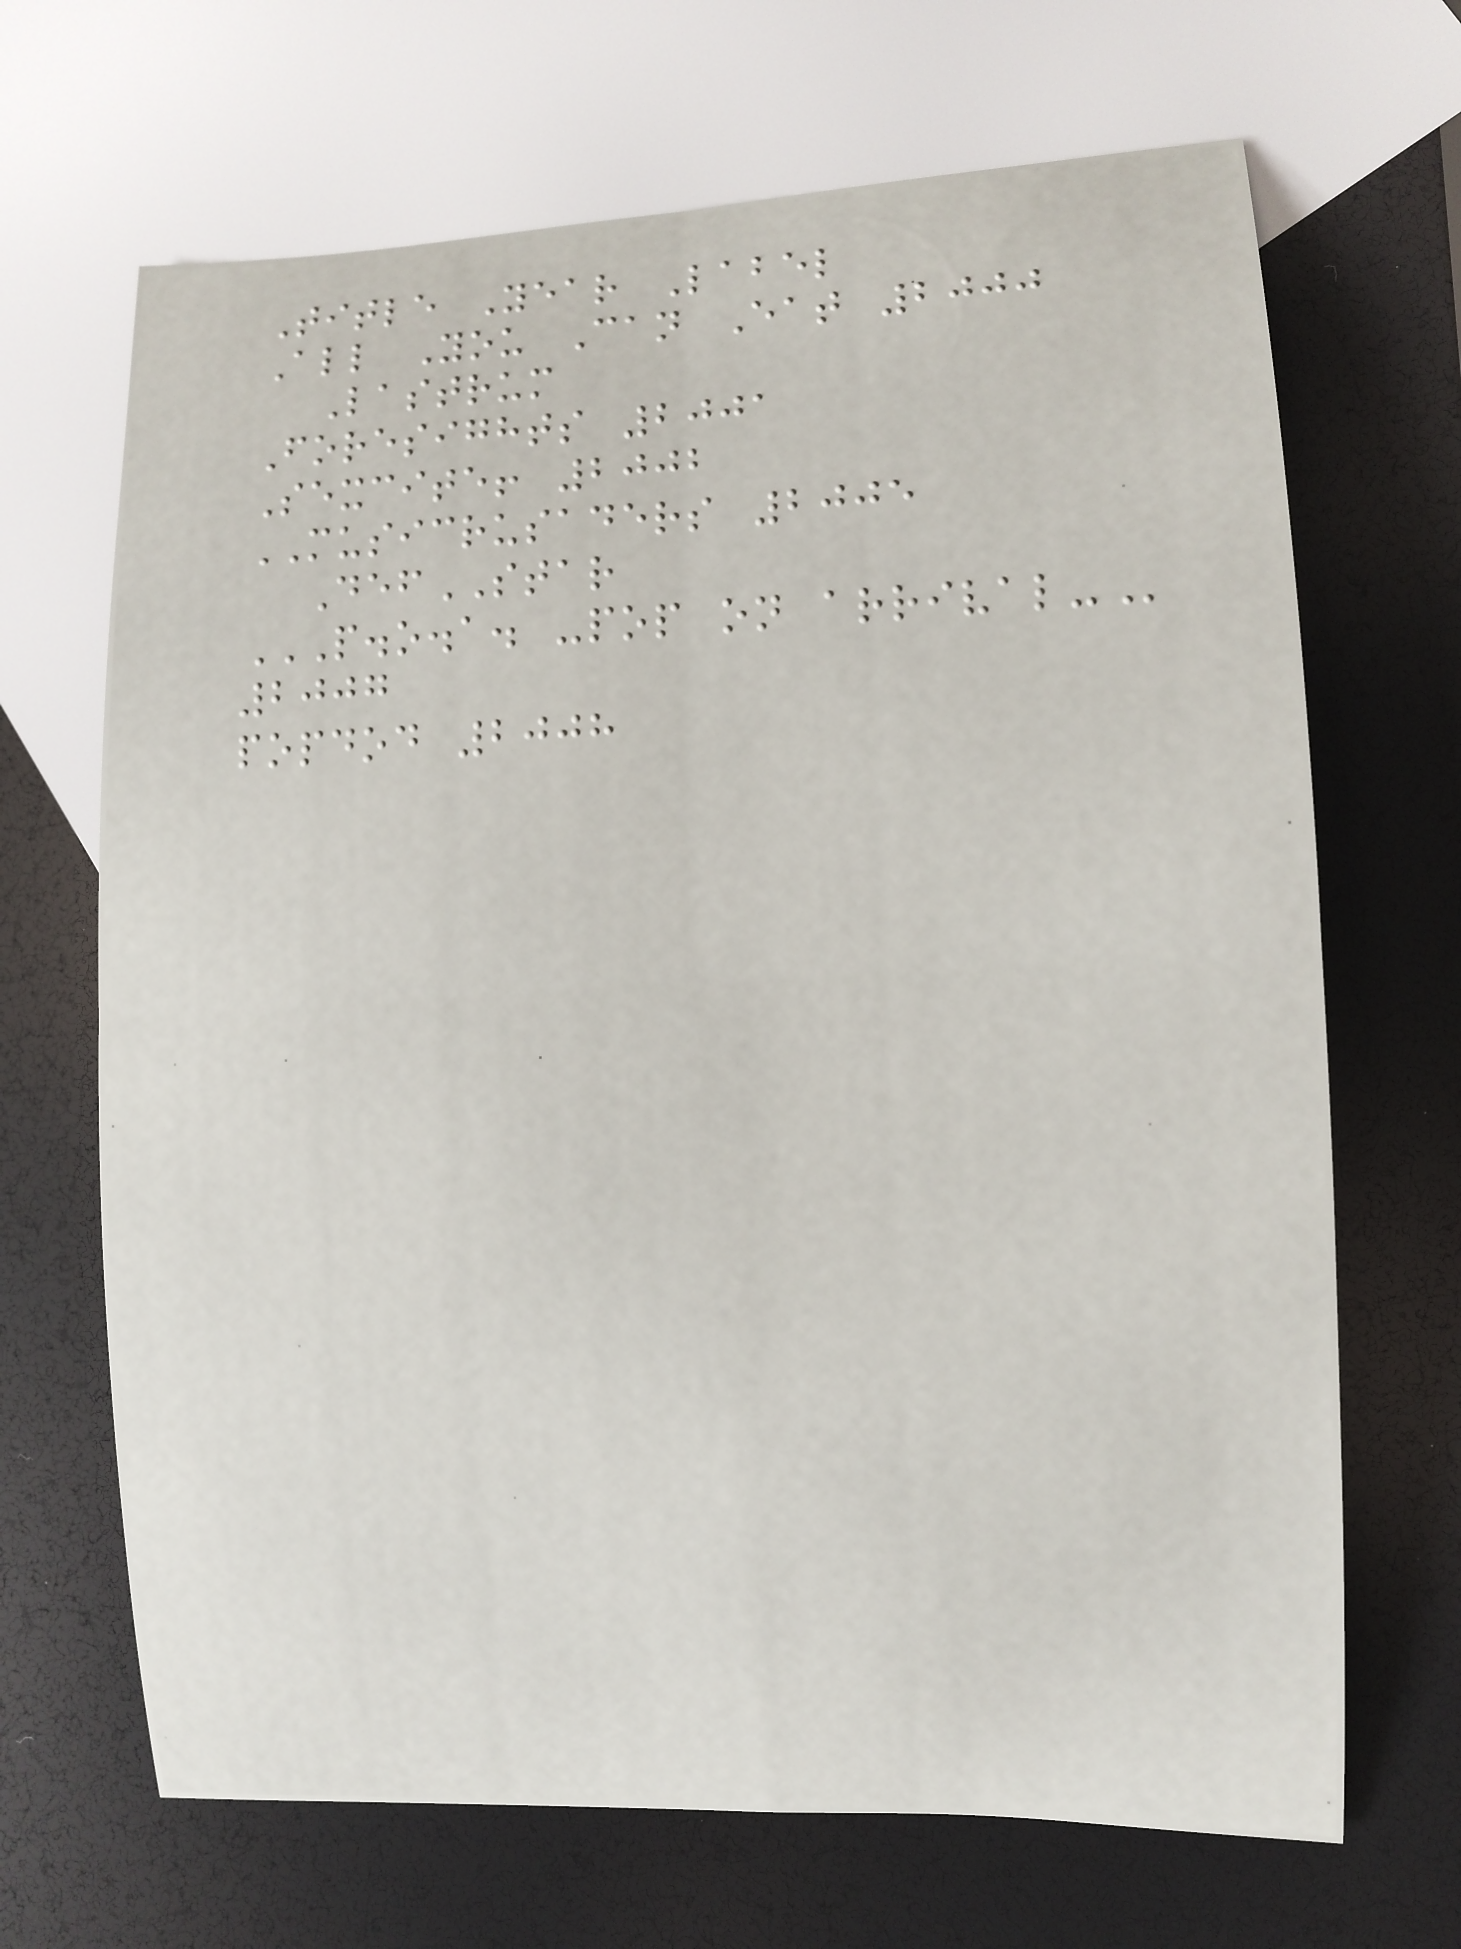Title Year Label
All You Can Eat 2000
Lastrum
Foresights 2001
Sexcite! 2002
MUSICRUSADERS 2005
DefSTAR
P.O.A. -POP ON ARRIVAL-
2007
popdod 2008
